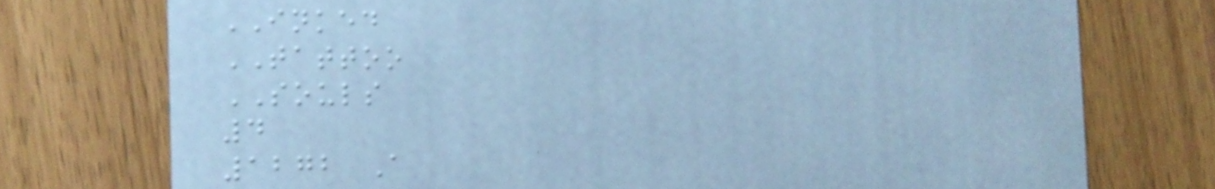INKED
TATTOO
SOULS
4
1272 A
